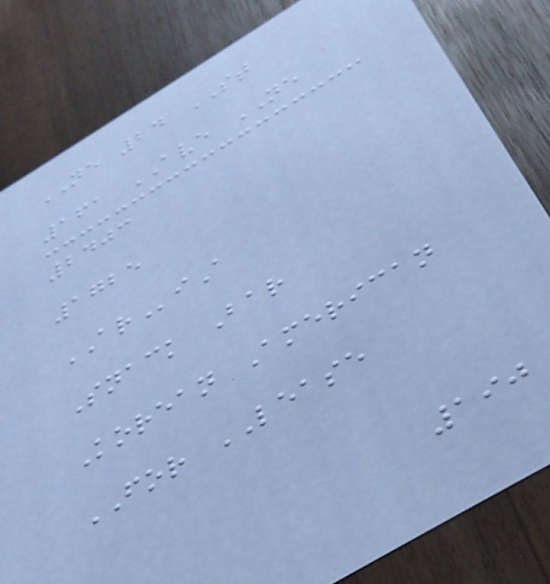NE 24 ST
161 AVE NE
2403
1725
ARiA
Snack Bar
Korean American
FOR LEASE
190
